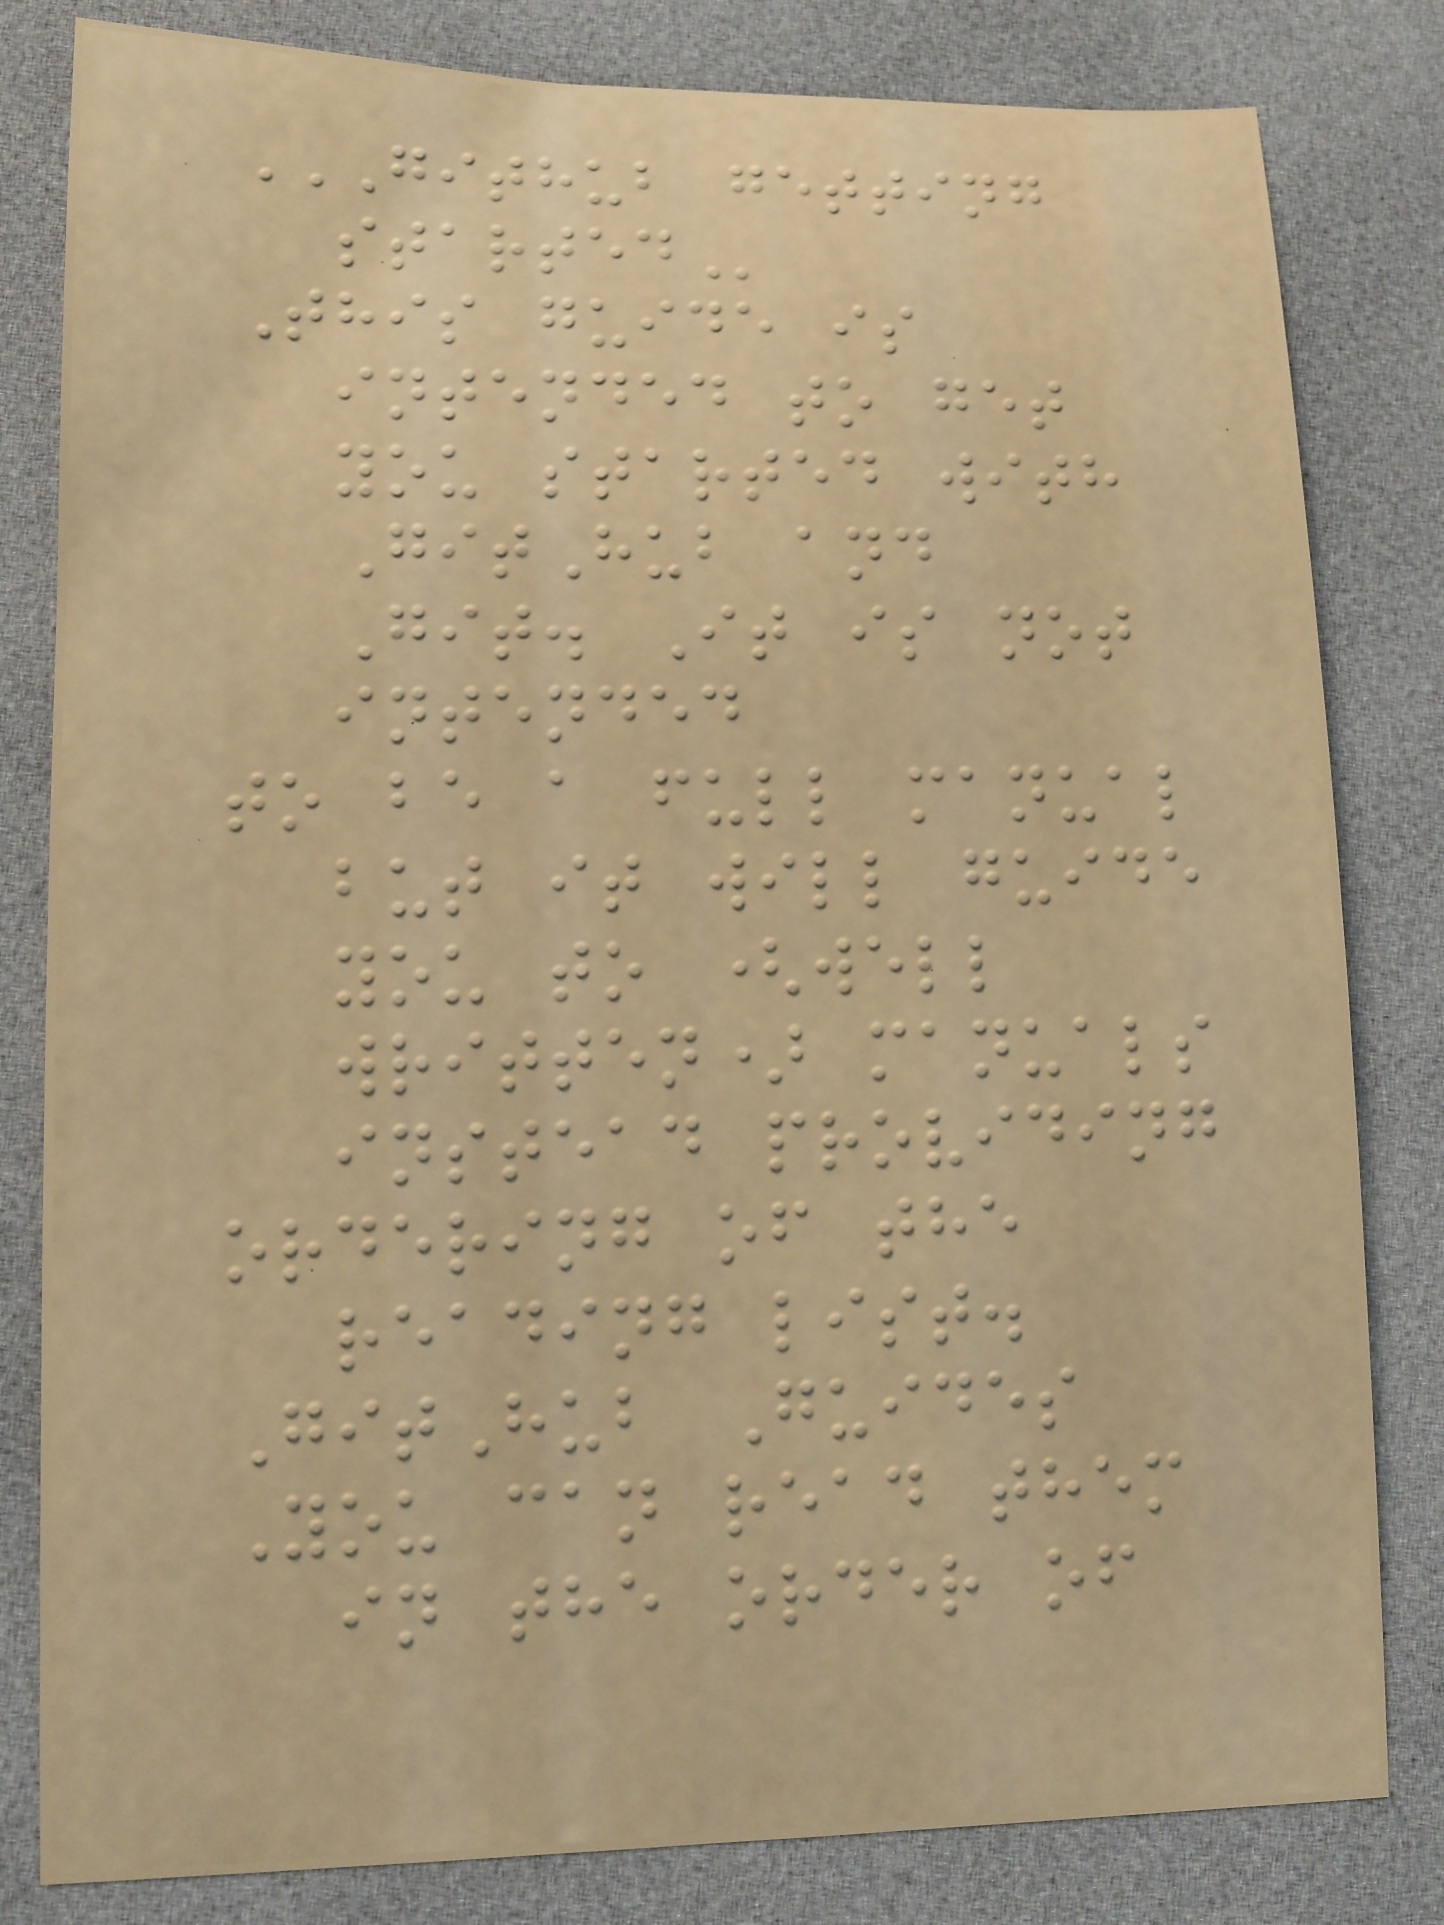GITHUB GETTING
STARTED
This guide is
intended to get
you started with
GitHub and
Git. It is not
intended
to be a full manual
but it will guide
you to (well
written) manuals
instead providing
ordering of the
reading list.
GitHub Guides
You can read them
in the order of
